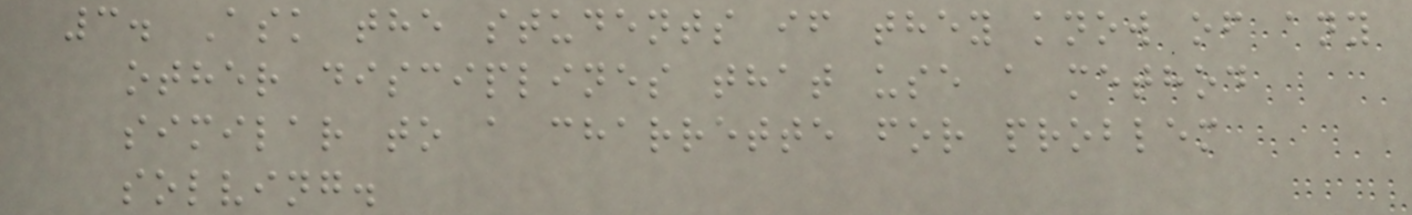3. Ask the students if they know of any
other disciplines that use a method
similar to a charrette for problem
solving.
